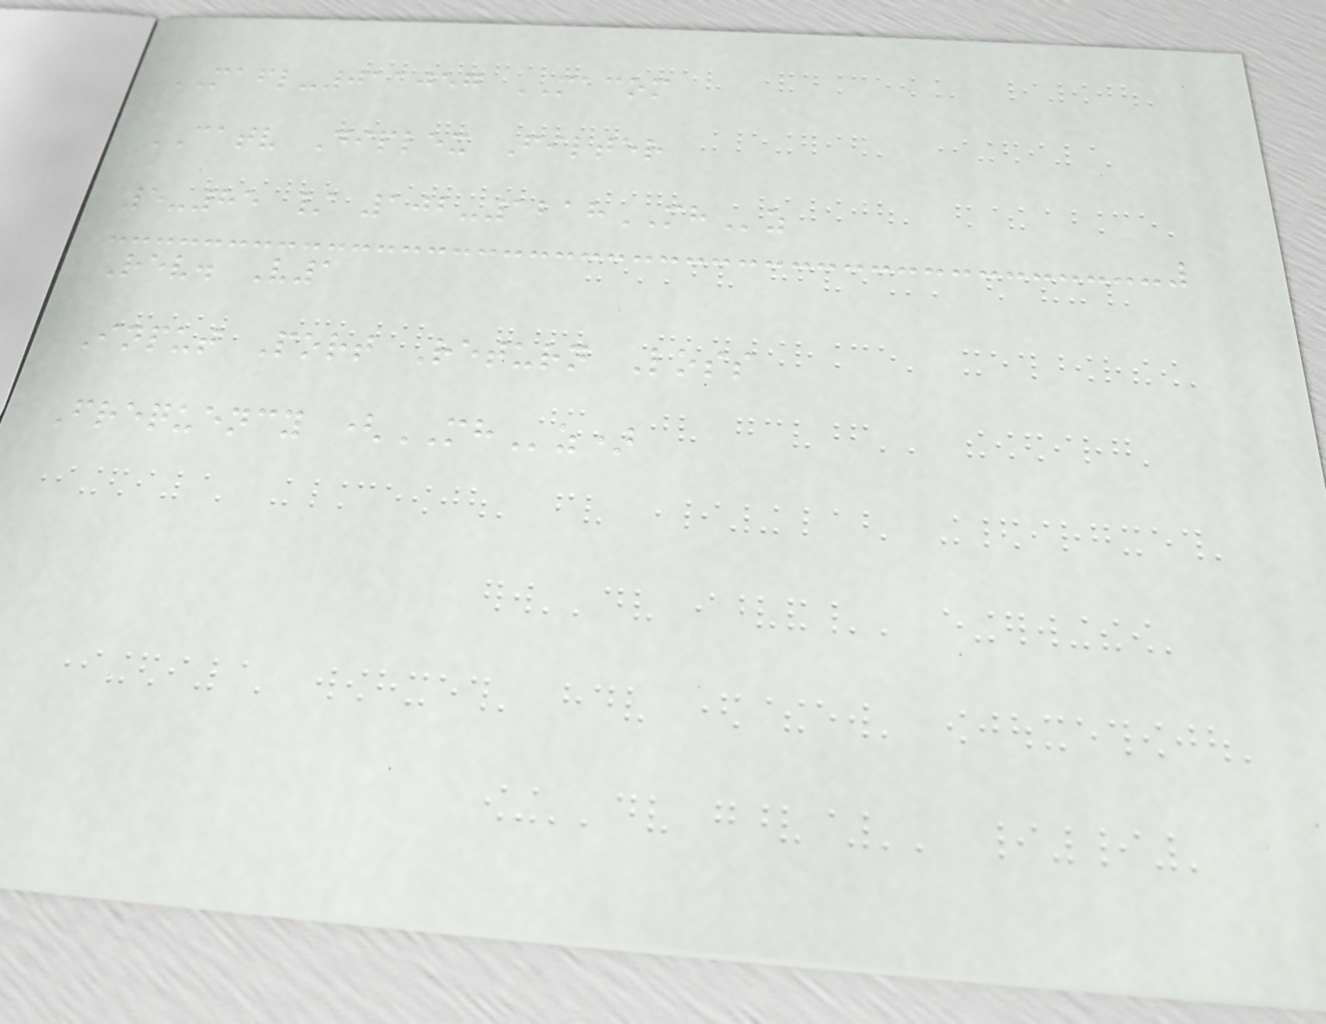MAFL-011057 MACOM
CATV Diplex Filter
5-85 / 102-1218MHz
Rev. V1
Input Port Return Loss
Frequency (MHz)
